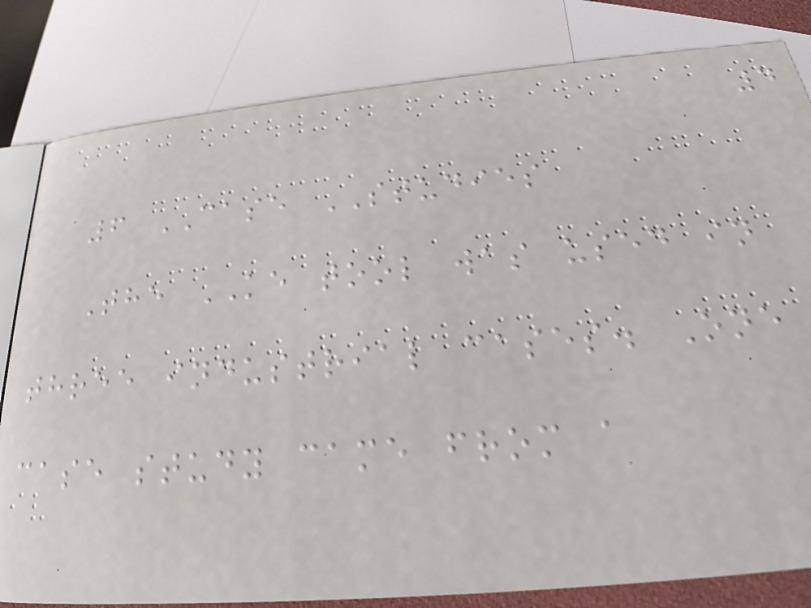4
6 CASE STUDIES
The KE tool was used in
three industrial cases. One
case study came from a
